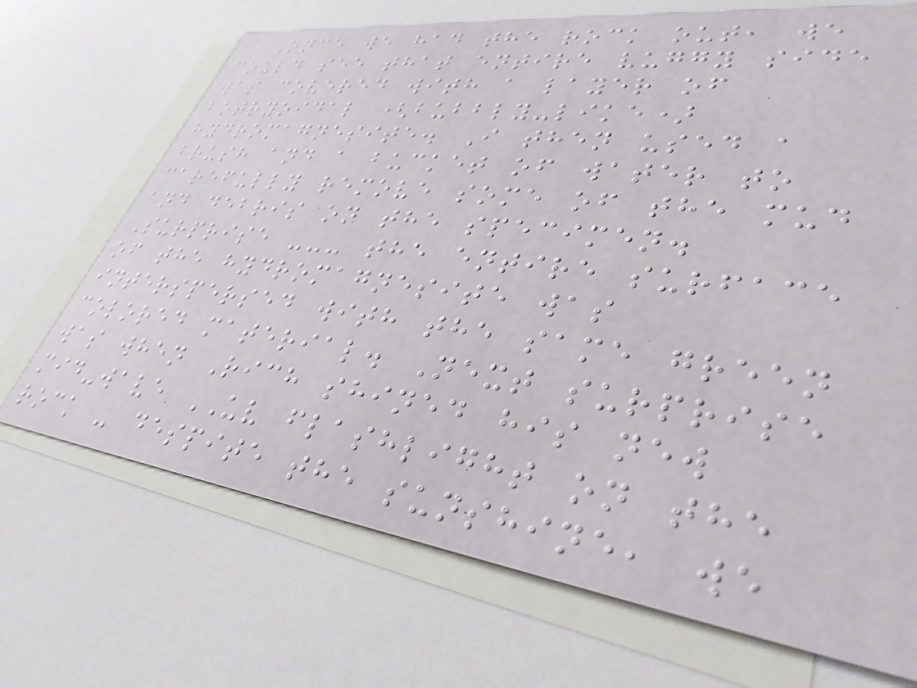Once we had the rock out, we
could see that entire vuggy side
was covered with a layer of
botryoidal (bubbly-like)
hydromagnesite. I then used a
brush and a bucket of water to
carefully remove some of the mud
and debris on the specimen.
Surprise --- the entire surface
of the hydromagnesite was
interspersed with the same green
colored material. Next surprise
was when Rich shined his new
mid-wave UV flashlight on the
rock - despite the sunshine, we
